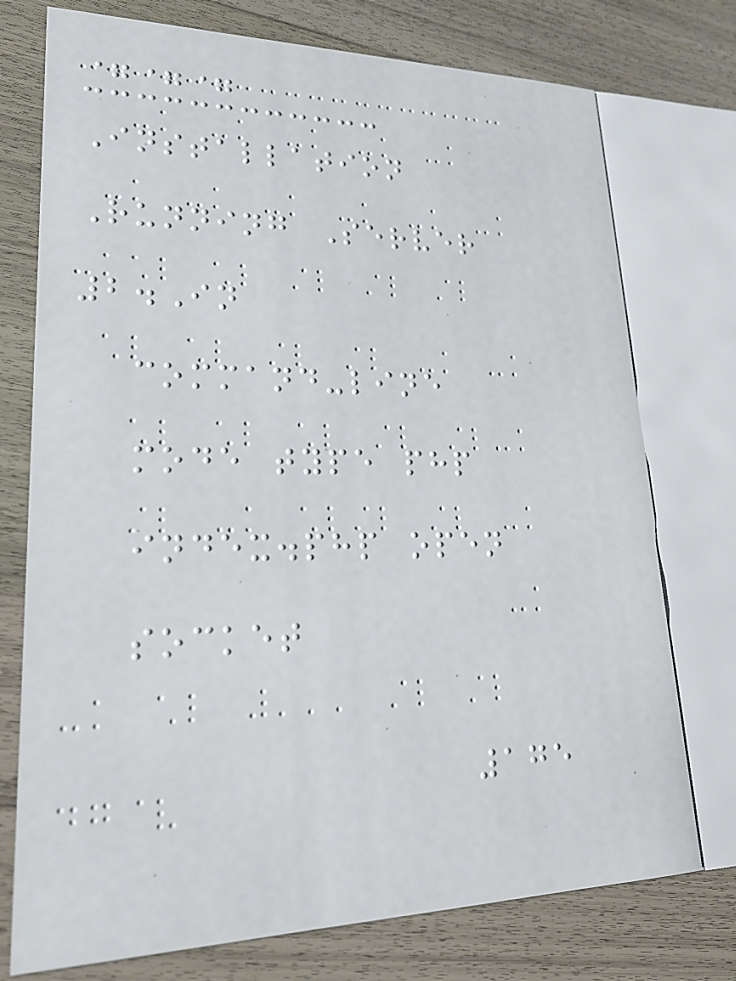===
Installation
Running Server
2.In
command-line
mode type php
index.php open
socket
175
